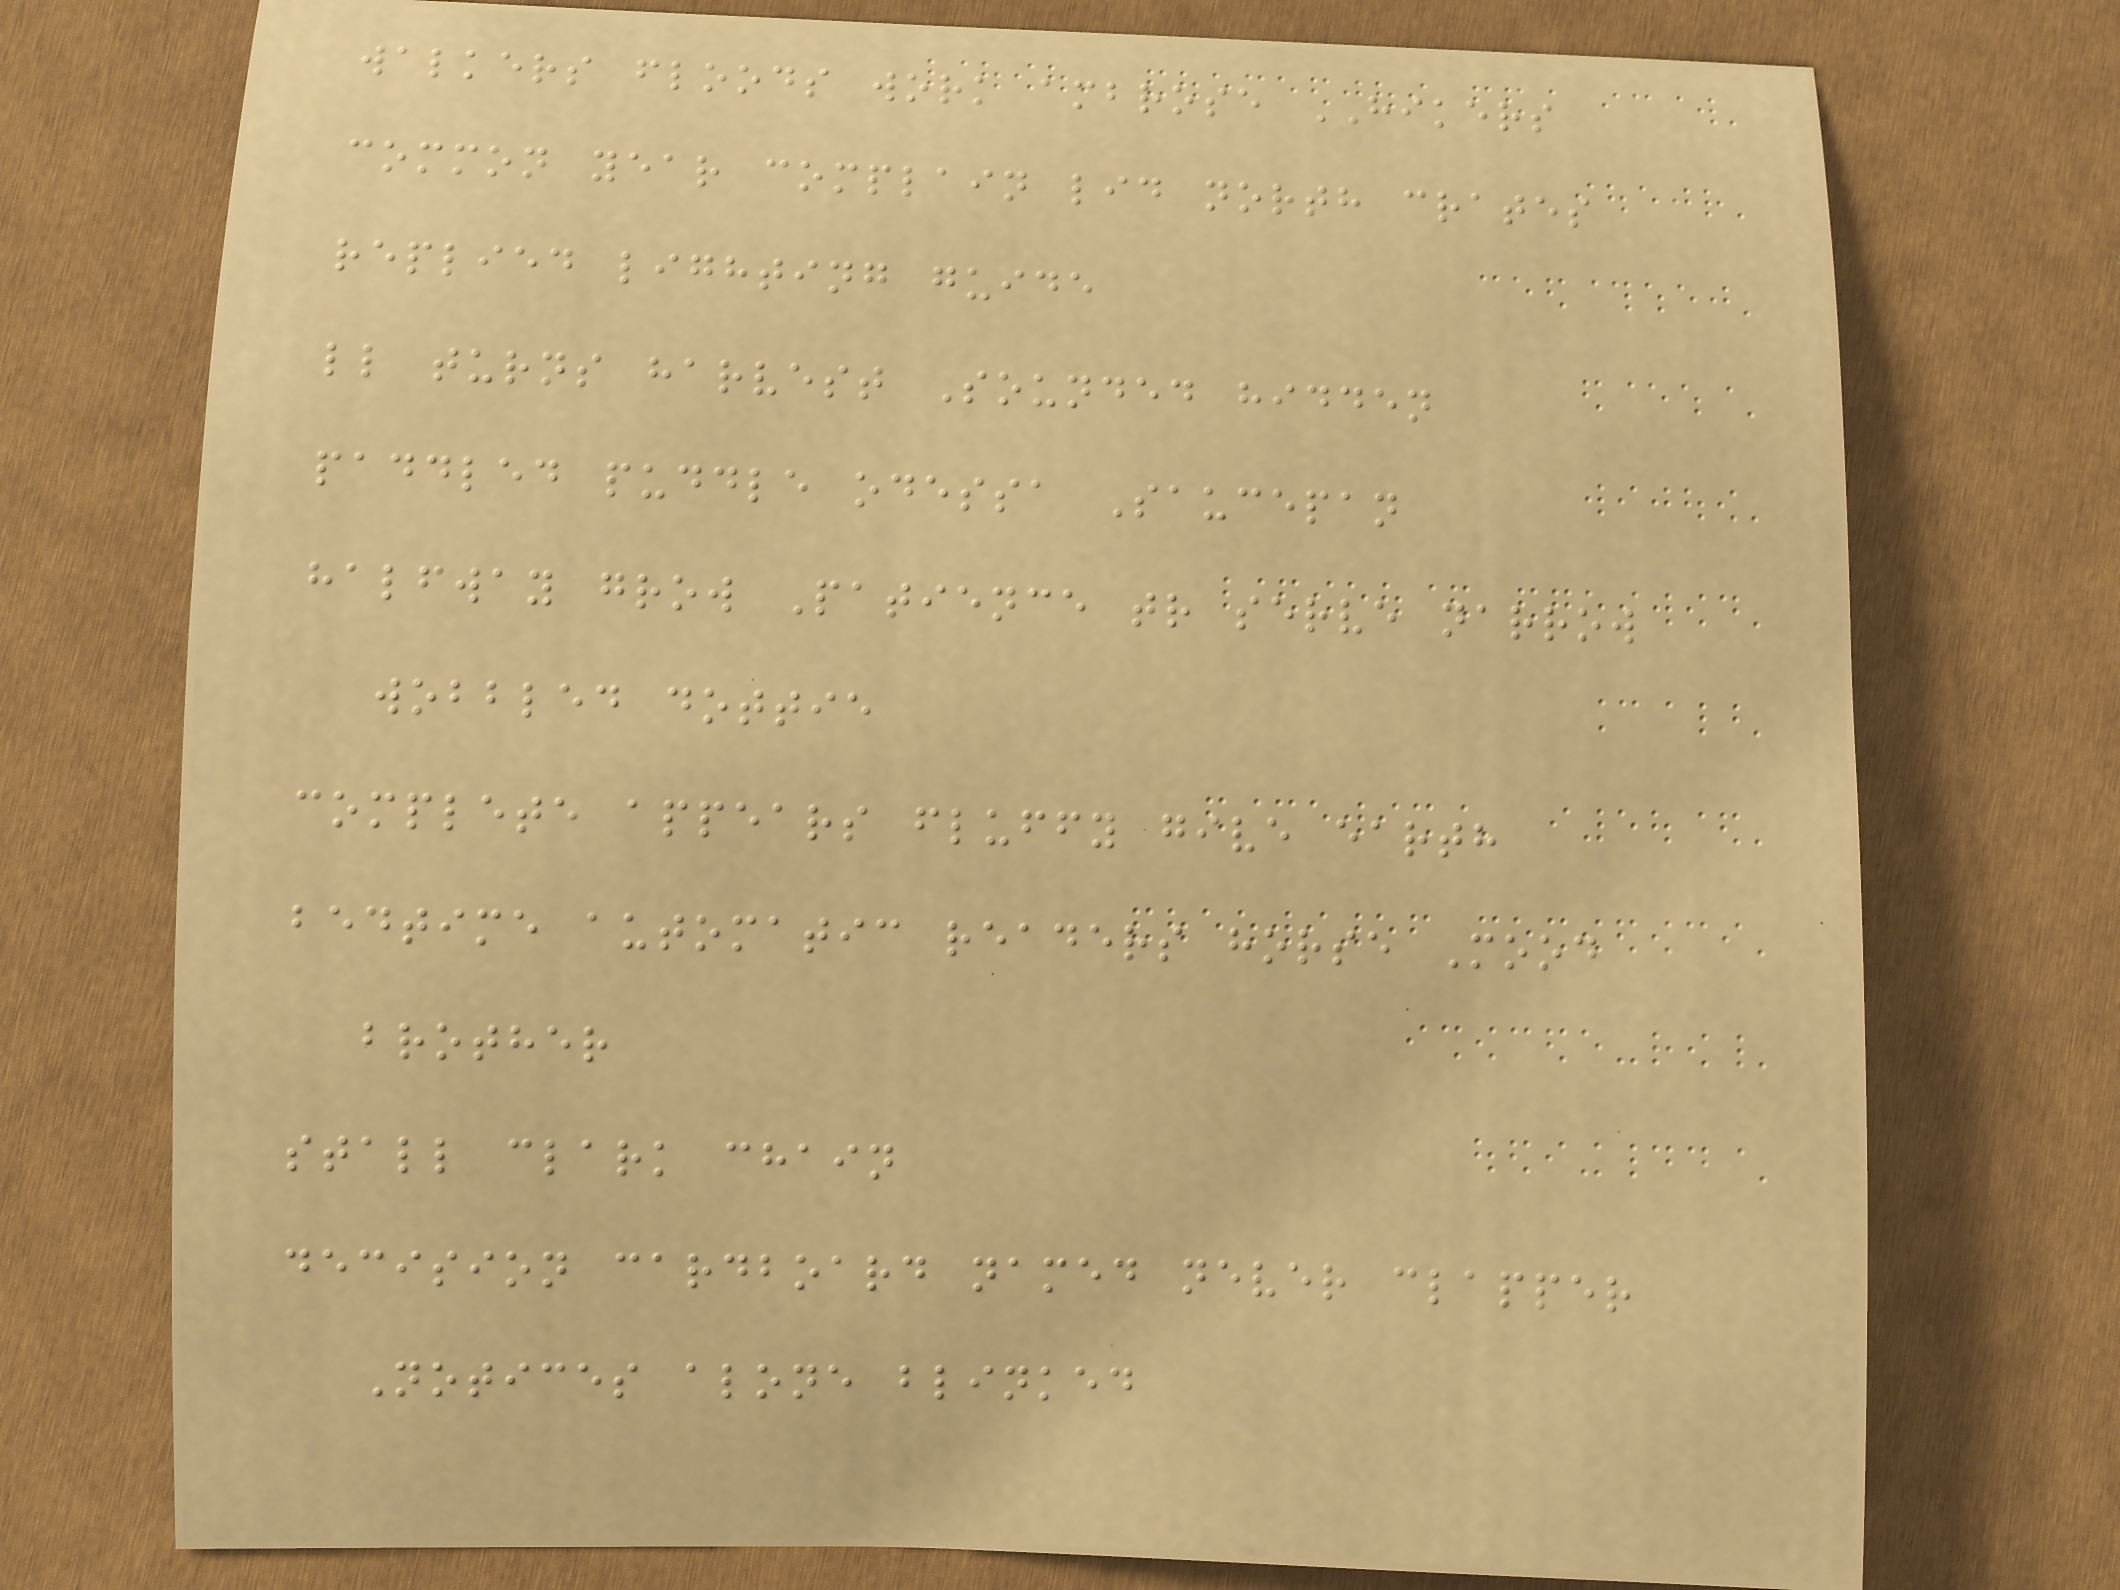walkers floods work ambrose HIKERS
common year complain lid north crates
replied lighting guide
ll turns harvest Sounded hidden
paddled puddle odessa Saucepan
halfway grow Patience tr serve narrow
wobbled dottie
complete appears fluffy give earth
bedtime automatic readers horse Mood
brother
stall clark chain
decision cardboard named never clapper
Notices alone blinked
